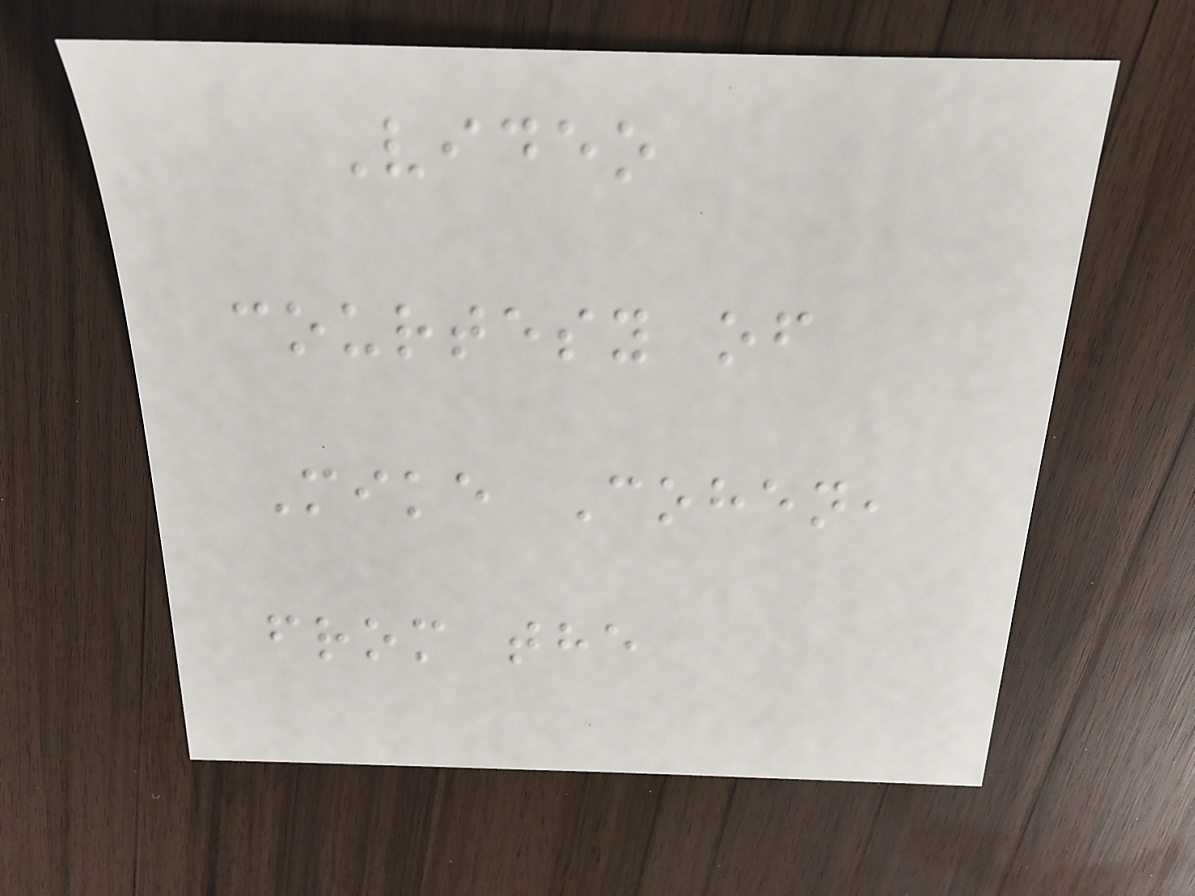Video
courtesy of
Mike Cohen,
from the
